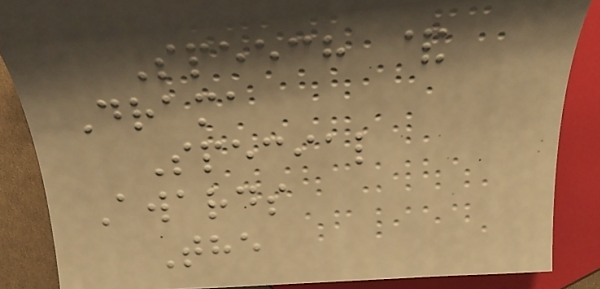Speech &
Drama
Special
Awards
The
